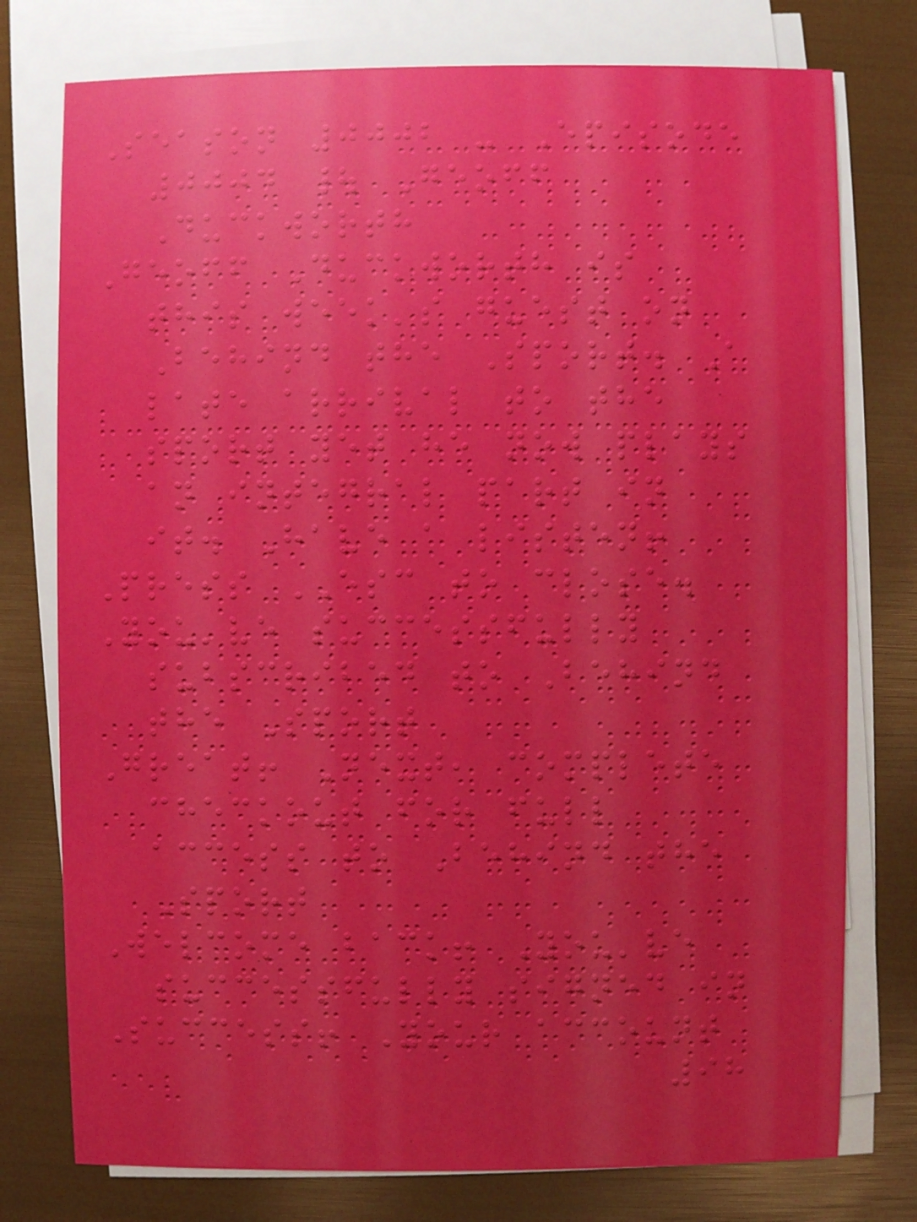Season 0002 - Episode
0004 | Geoff
Duckworth
Geoff Duckworth is
this week's guest on
Behind the Sport. A
late arrival to the
sport yet he now plays
an integral part in
it. Have a listen!
Press ESC to close.
You've successfully
subscribed to Behind
the Sport
Great! Next, complete
checkout for full
access to Behind the
Sport
Welcome back! You've
successfully signed in
Success! Your account
98
